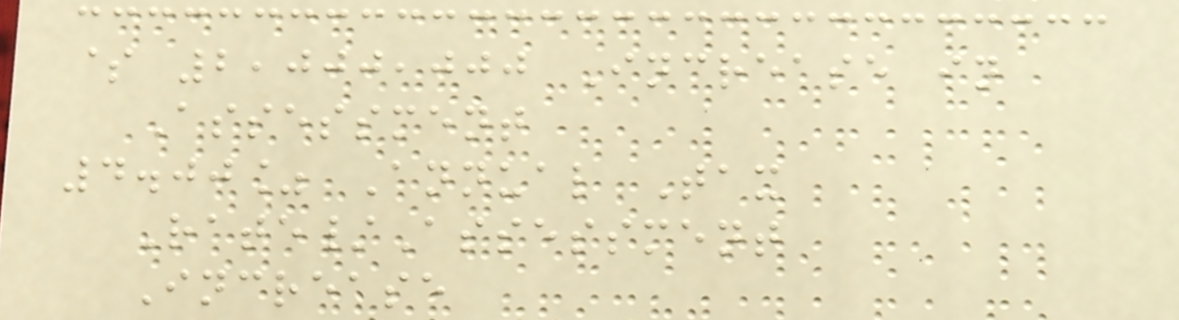$ 2,000,000 Increase in
Assessment
4.00% Annual Tax
Rate/Assessment
Increase
